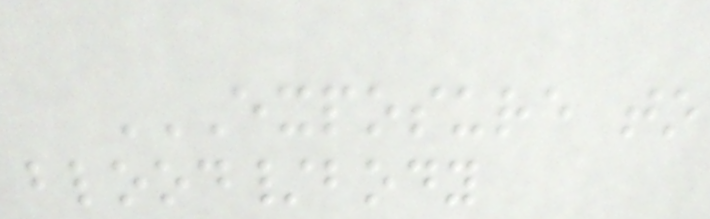EXPOSURE TO
BLOOD/BODY
